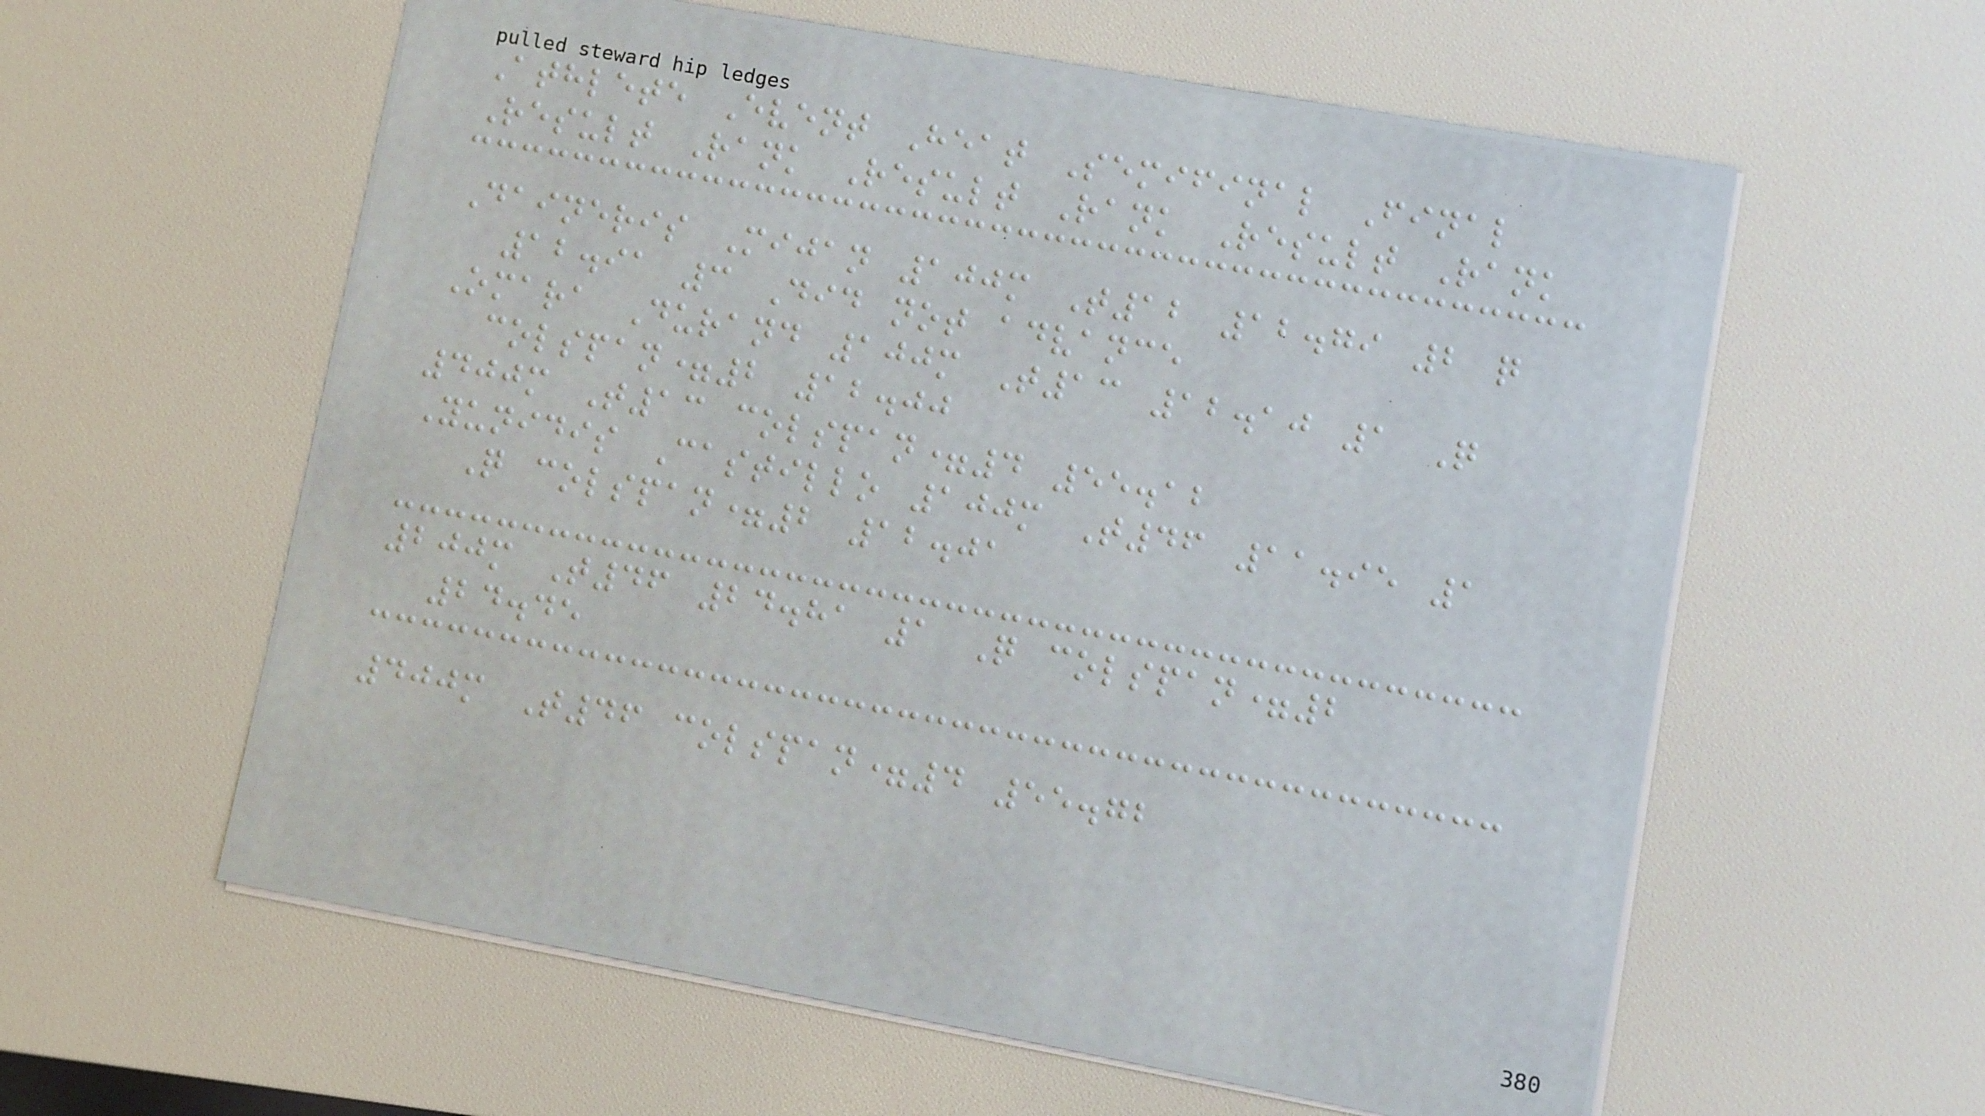Athlete Event Heat Semifinal Final
Result Rank Result Rank Result Rank
Daineris Mijan 100m T12 12.79 2 q
12.91 3 Did not advance
Omara Durand 100m T13 12.10 1 Q
colspan=2 12.00
400m T13 colspan=4 55.12
Yunidis Castillo 100m T46 11.95 1
Q colspan=2 12.01
200m T46 24.81 1 Q colspan=2
24.45
400m T46 colspan=4 55.72
